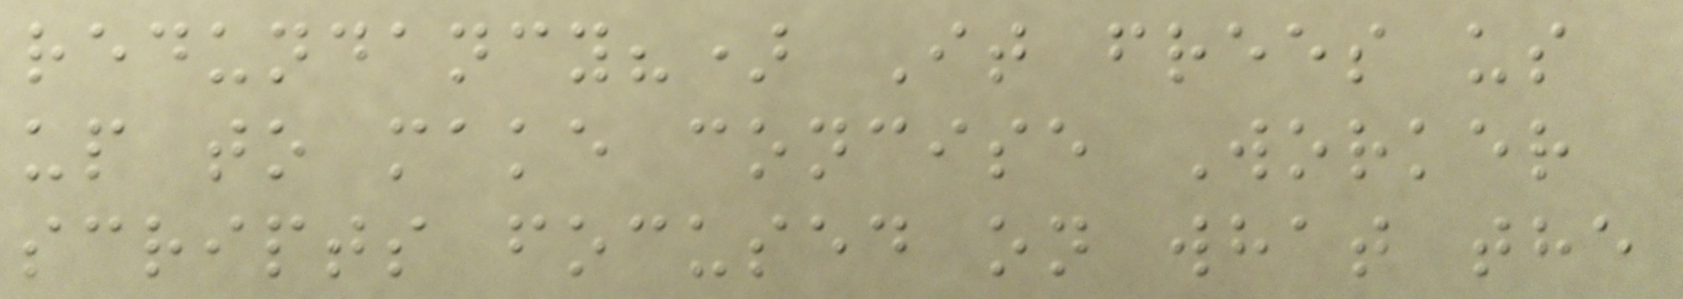redundancy?) It frees us
up to make concise Worker
scripts focused on what the
